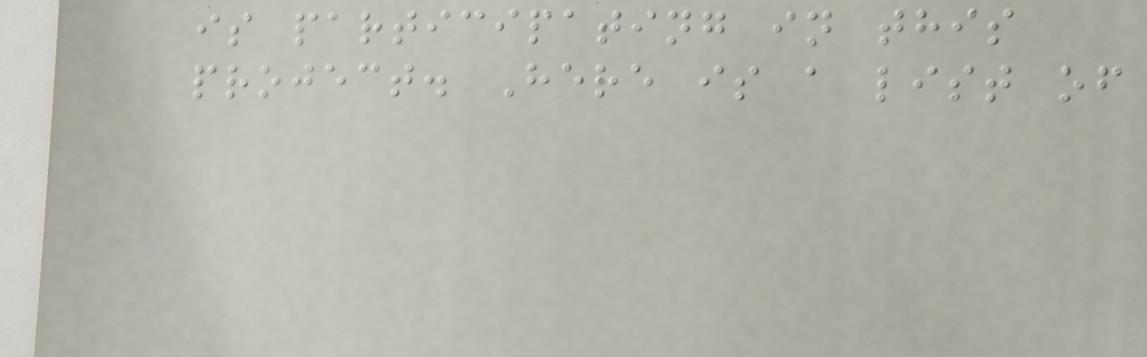is participating in this
project. Here is a list of
